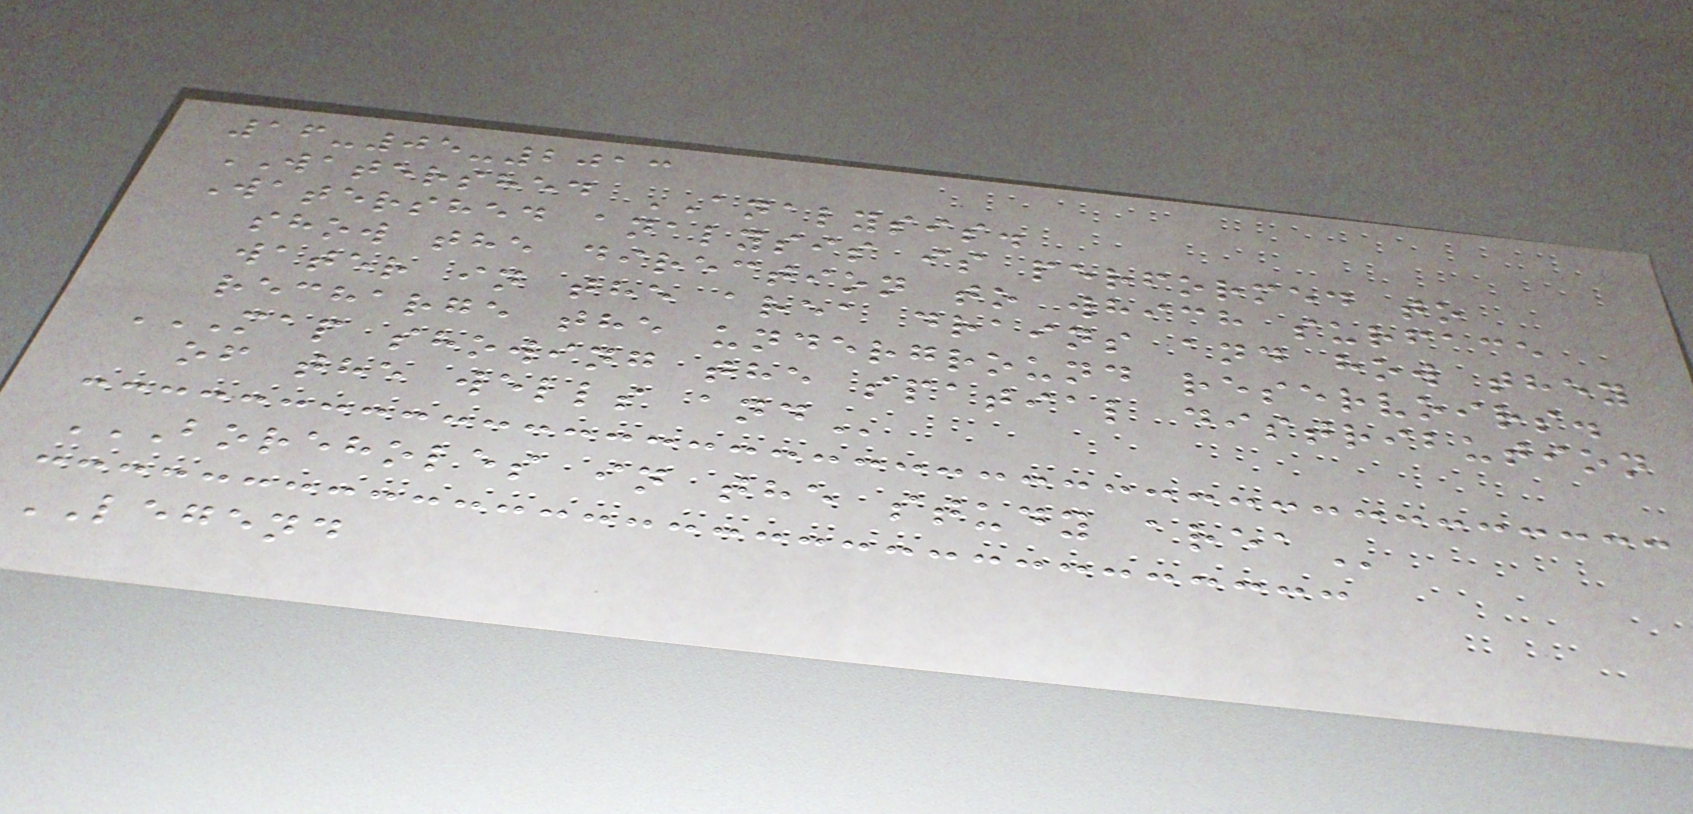16-05-2013
WATERSHED ANALYSIS.
Watershed analysis is performed to
show the direction to which surface
water in the area drains and how they
recharge the underground reservoirs.
MAP SHOWING THE SPATIAL DISTRIBUTION
OF THE WELLS AND
BOREHOLES IN THE STUDY AREA
LEGEND
